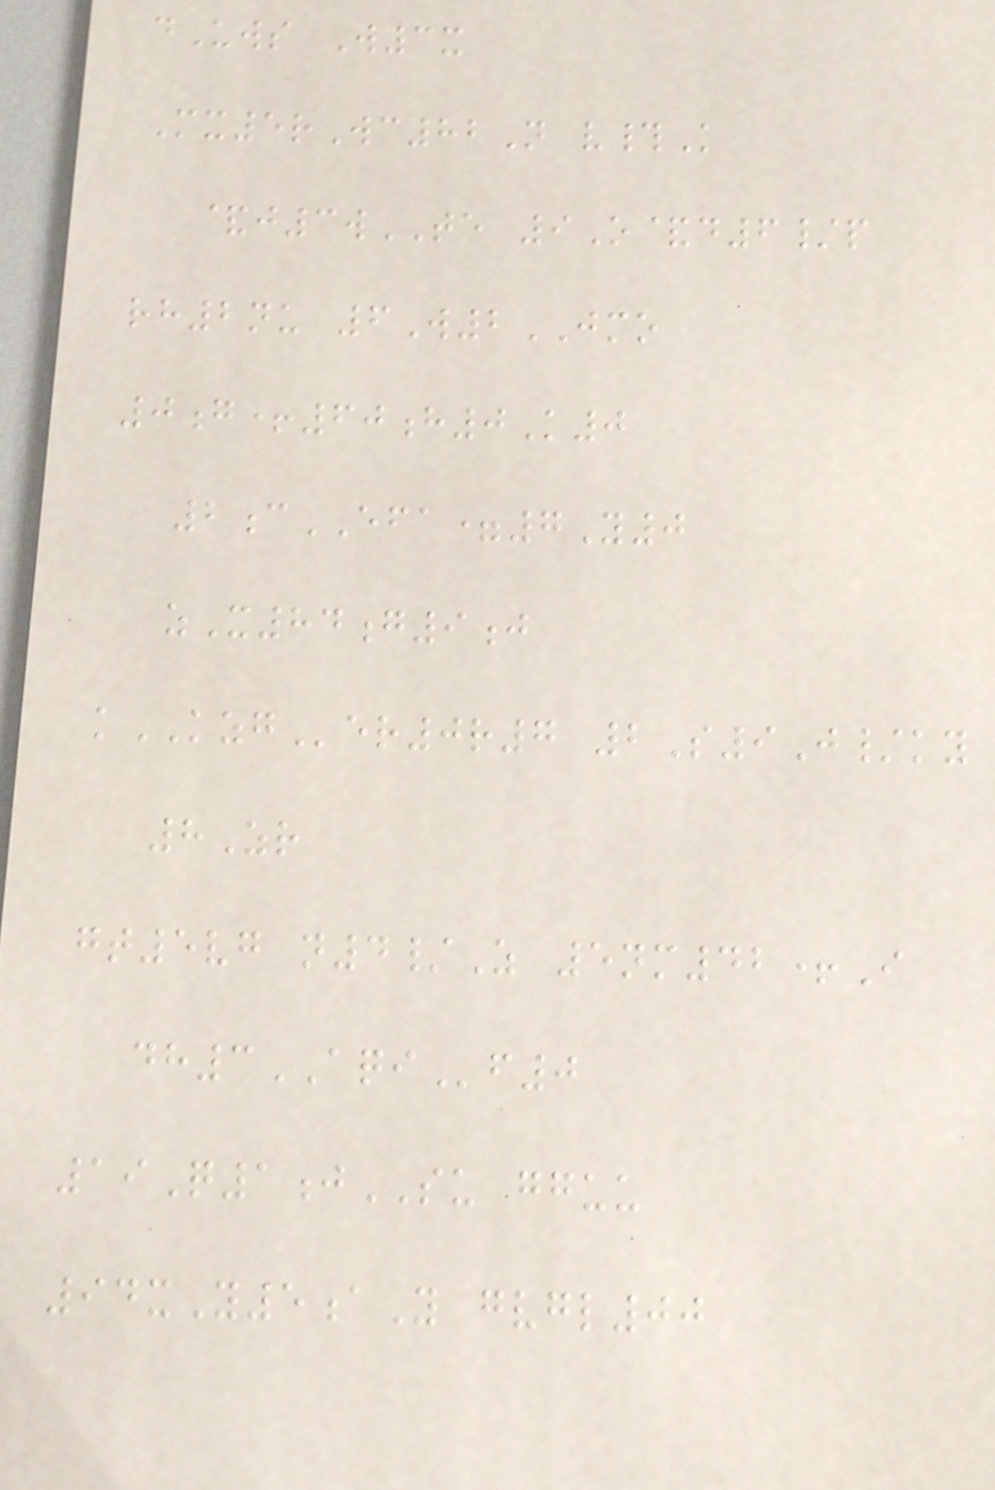dUws W3x
Mx5rWc82N v#K
&j3wTE 9O&d6/p
rh2nu 6W2JMO
0g+60h0K0
2cEFA=7Y0
zX84g9j
kKZGer0r7 2S9J/ky
8Zr
gt5vg n4/Z 5nm42+I
dh3AQIf0
19Q1jSU gguu
94xY5aY gvgl00
